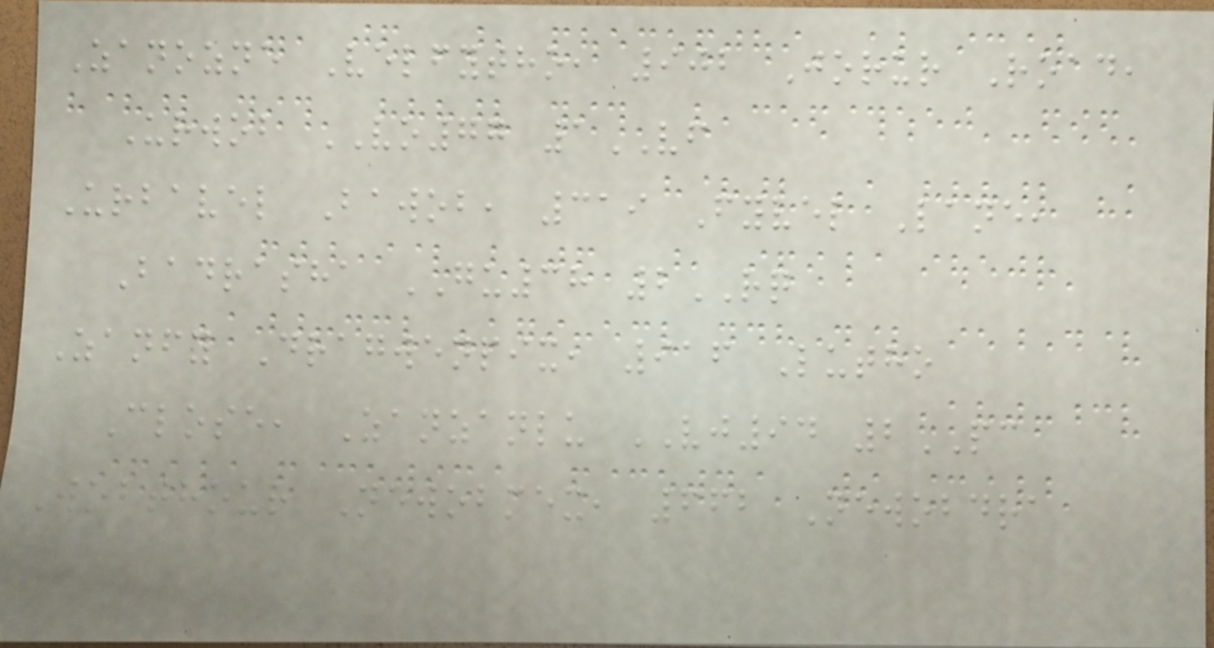Zanozne Velfytho, 902 Jorur Road,
Urwob VO77 1VF
Urbavel Bawob, 319 Fyvel Lane,
Badrasha GU38 2RQ
Zanfy Dragwenpix, 916 Lutho
Close, Zanzanlu VJ94 2PC
Wobthour Newobmex, 662 Newobdra
